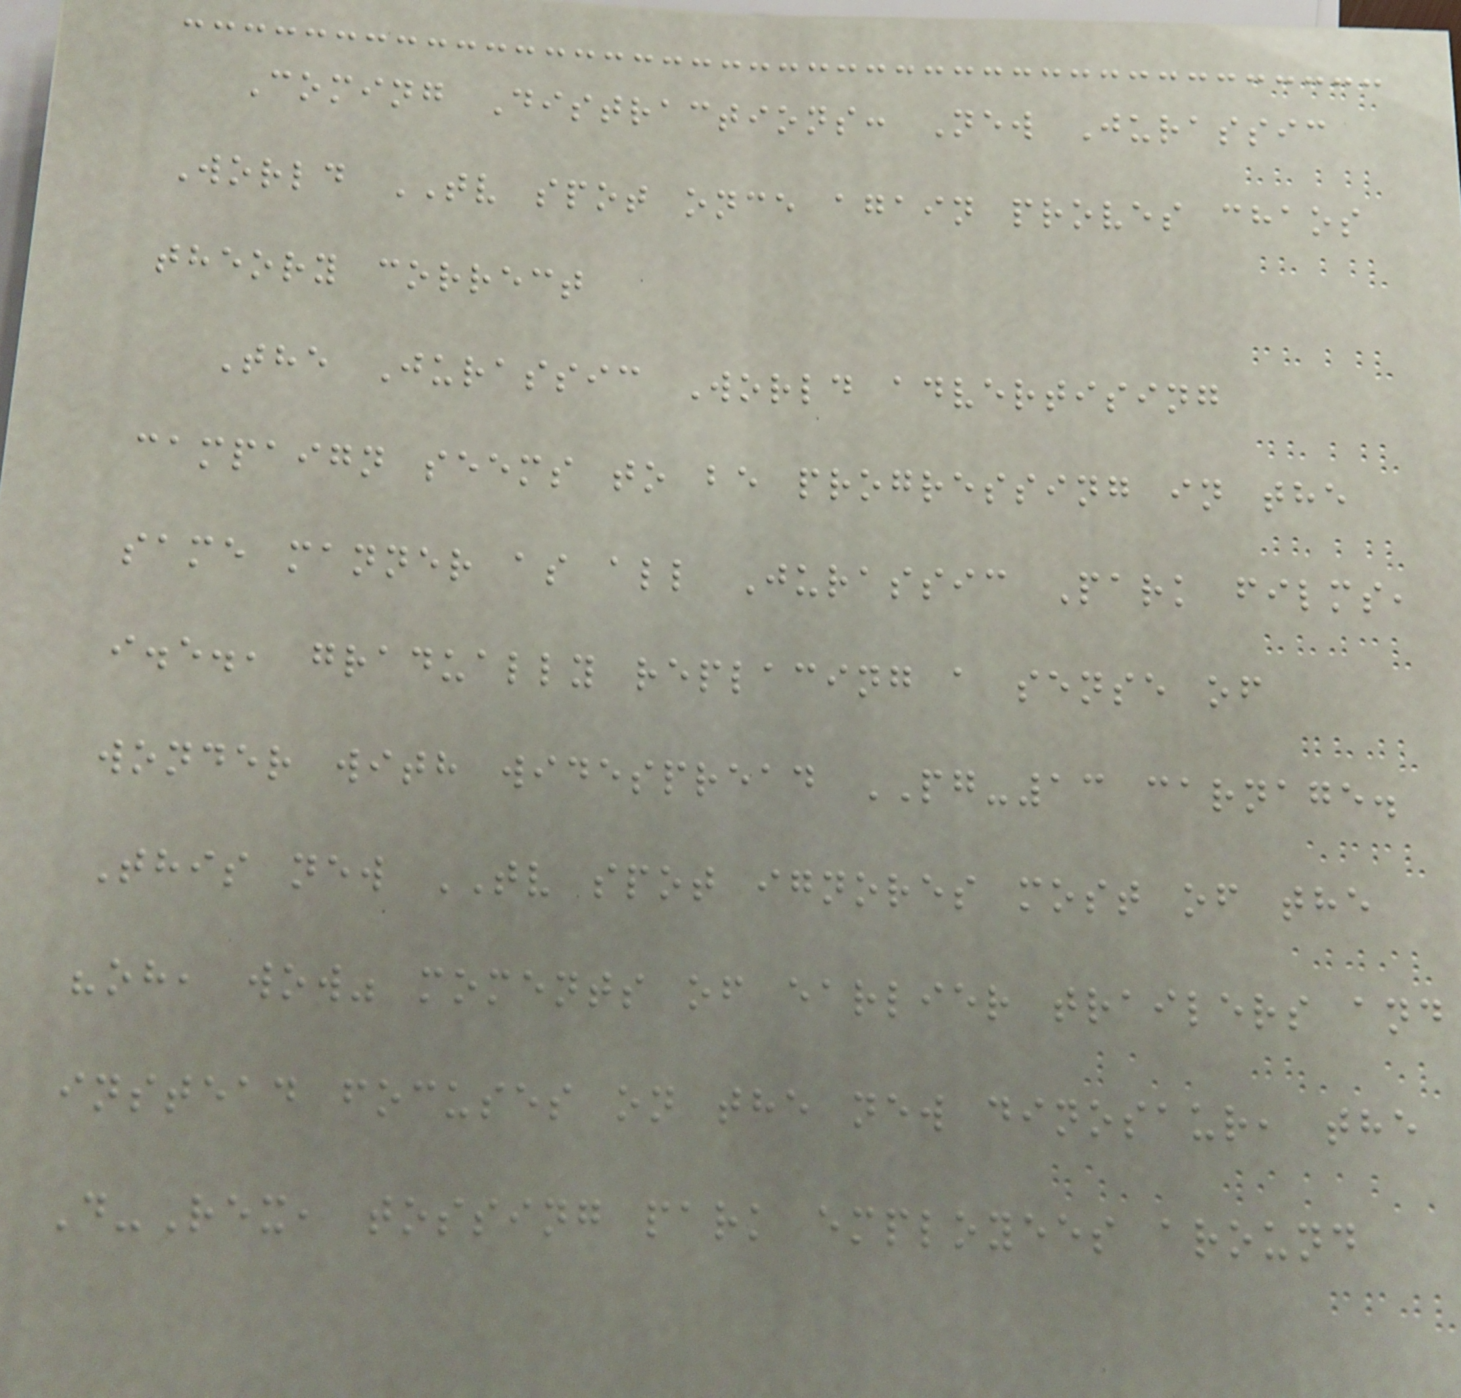Coming Distractions: New Jurassic
World TV spot once again proves chaos
theory correct
The Jurassic World advertising
campaign seems to be progressing in the
same manner as all Jurassic Park films,
i.e., gradually replacing a sense of
wonder with widespread PG-13 carnage.
This new TV spot ignores most of the
"oh, wow" moments of earlier trailers and
instead focuses on the new dinosaur, the
D-Rex, tossing park employees around
